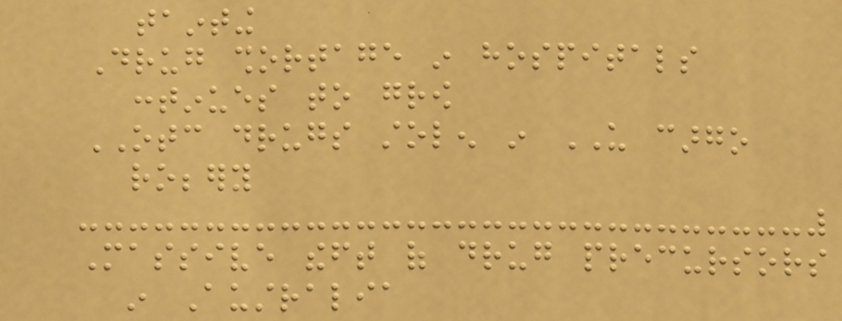tainting
Drug shortage in hospitals
continues to grow
OTC drugs stolen in US cargo
robbery
Massive theft of drug precursors
in Australia
